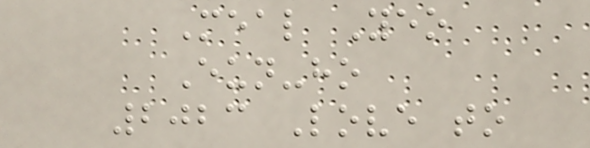Meal Yeo
Eun-ho
2023 Love to
